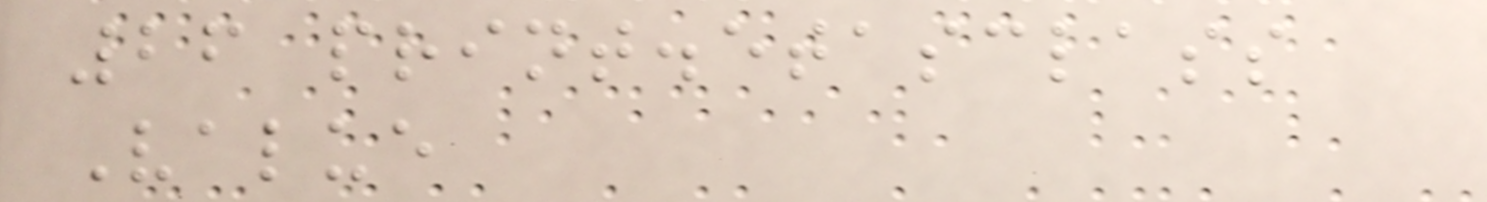26 print.etasclass
Value
